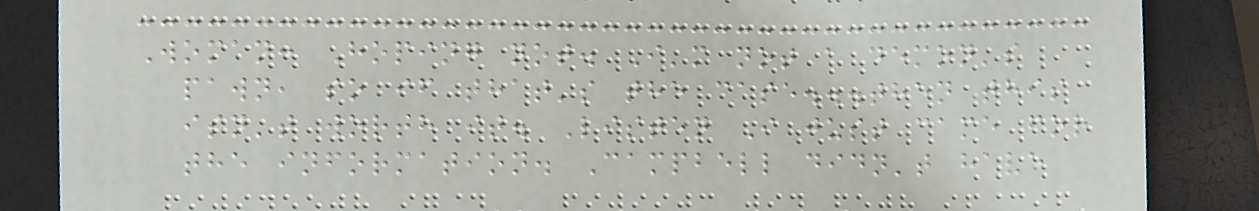Woman: Hoping not. I'm not a demon's
pawn, so if that's the case...then this
isn't worth it. Listen I just came for
the information. Campbell didn't have
